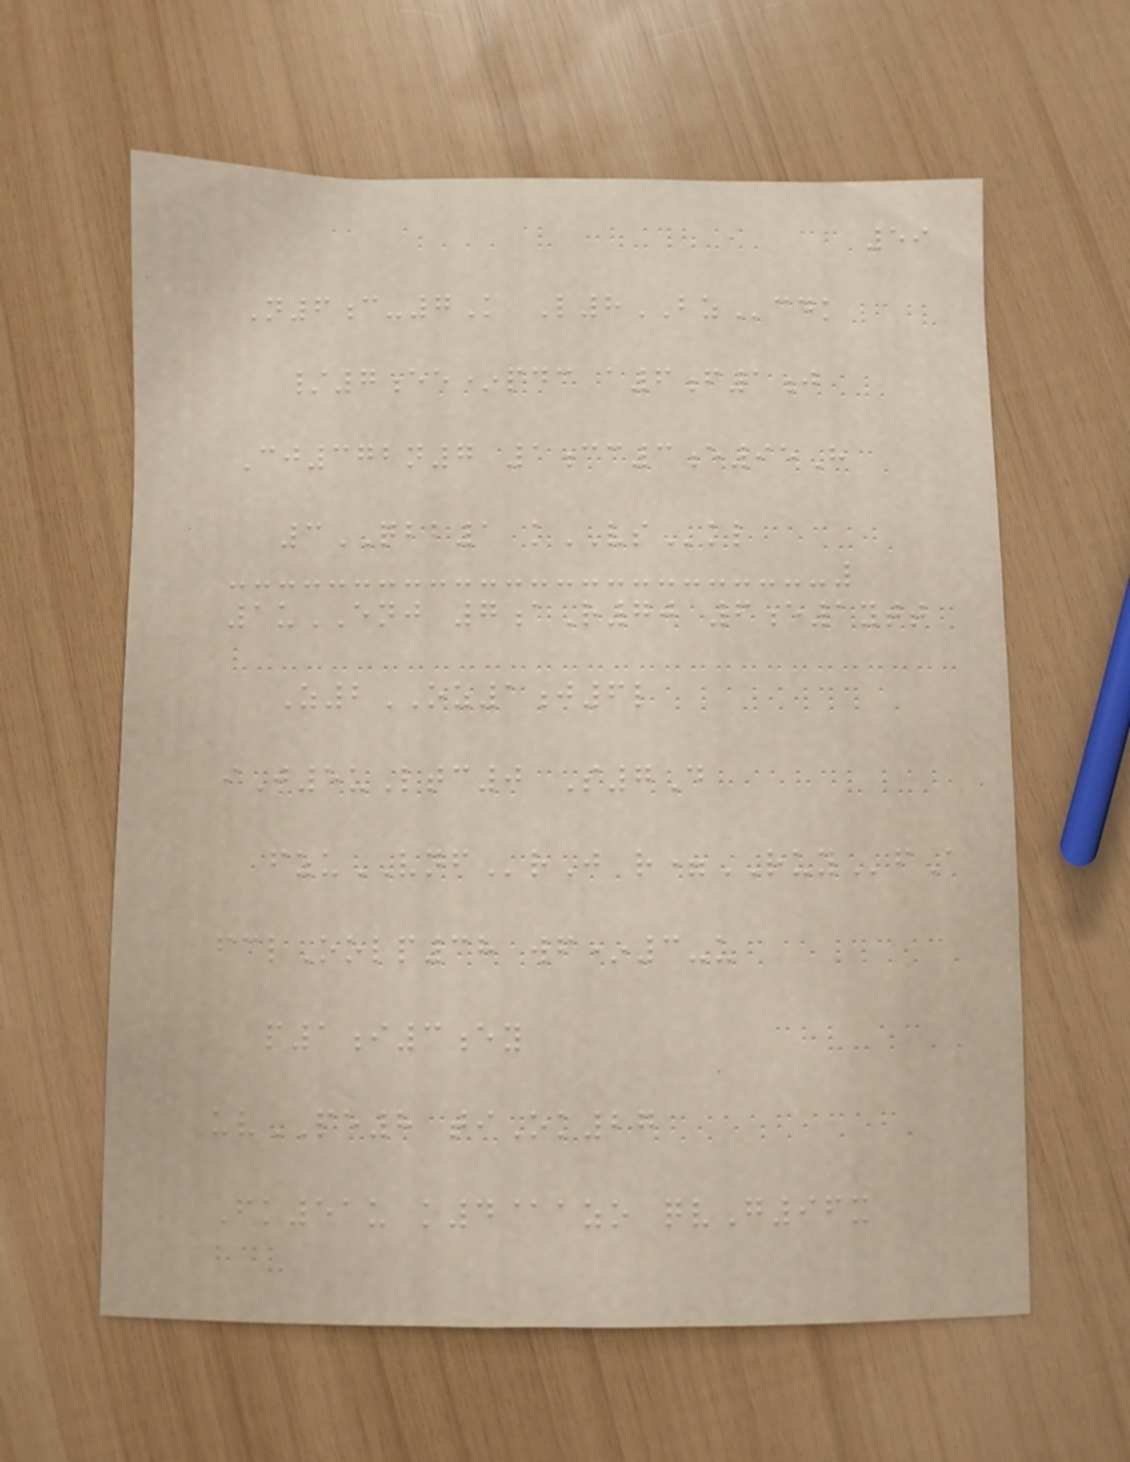59
N6c-7K L8BZcdk
/7ee*pdc a6f1j
Cj372n7 1cc3e95H
3QBB1 kVSkl
1uENJ 7aR70 6e1ytt
Z2OZ1j6l
iJ5uLtc0 S7D
fzuVNFrJ r=RUYfA
fclOolp38 wf*3-u
p1i3ey
uvPE8 tiOk27
Fk51u k4@azo qvG96x
